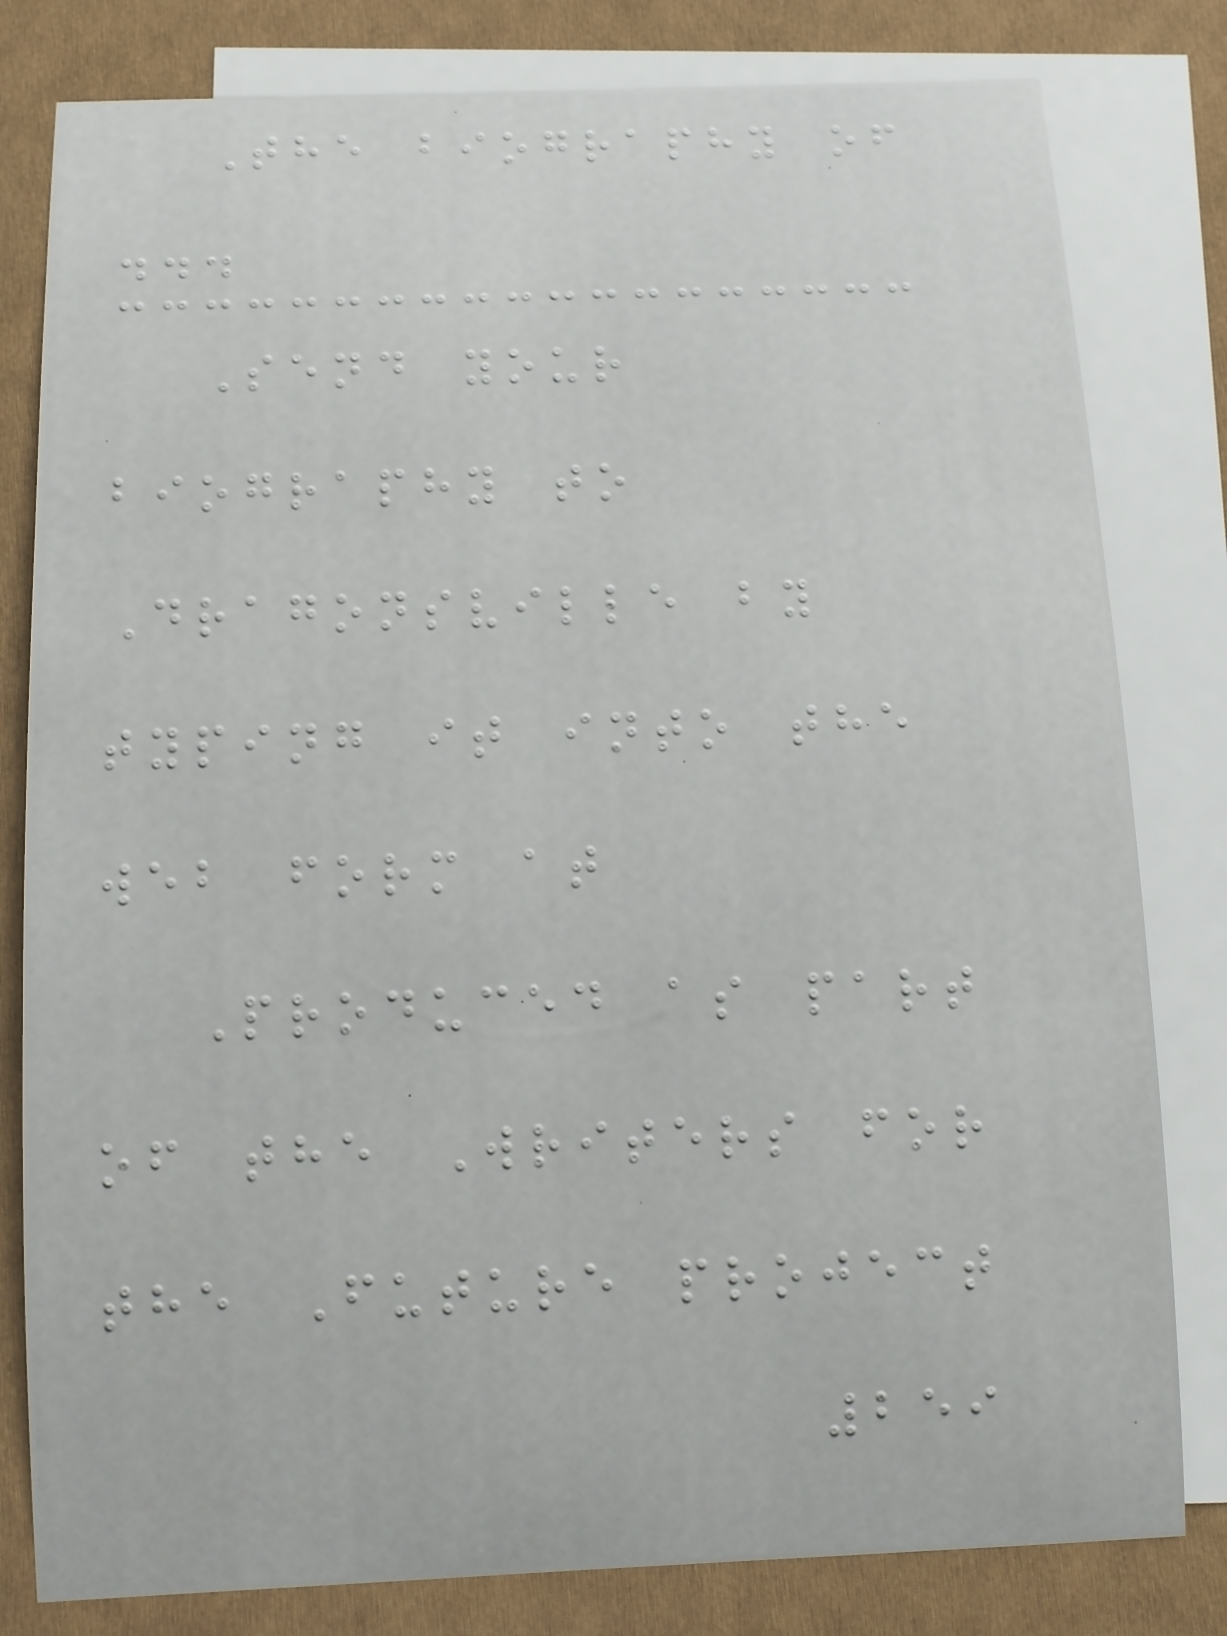The biography of
...
Send your
biography to
Dragonsville by
typing it into the
web form at
Produced as part
of the Writers for
the Future project
259
